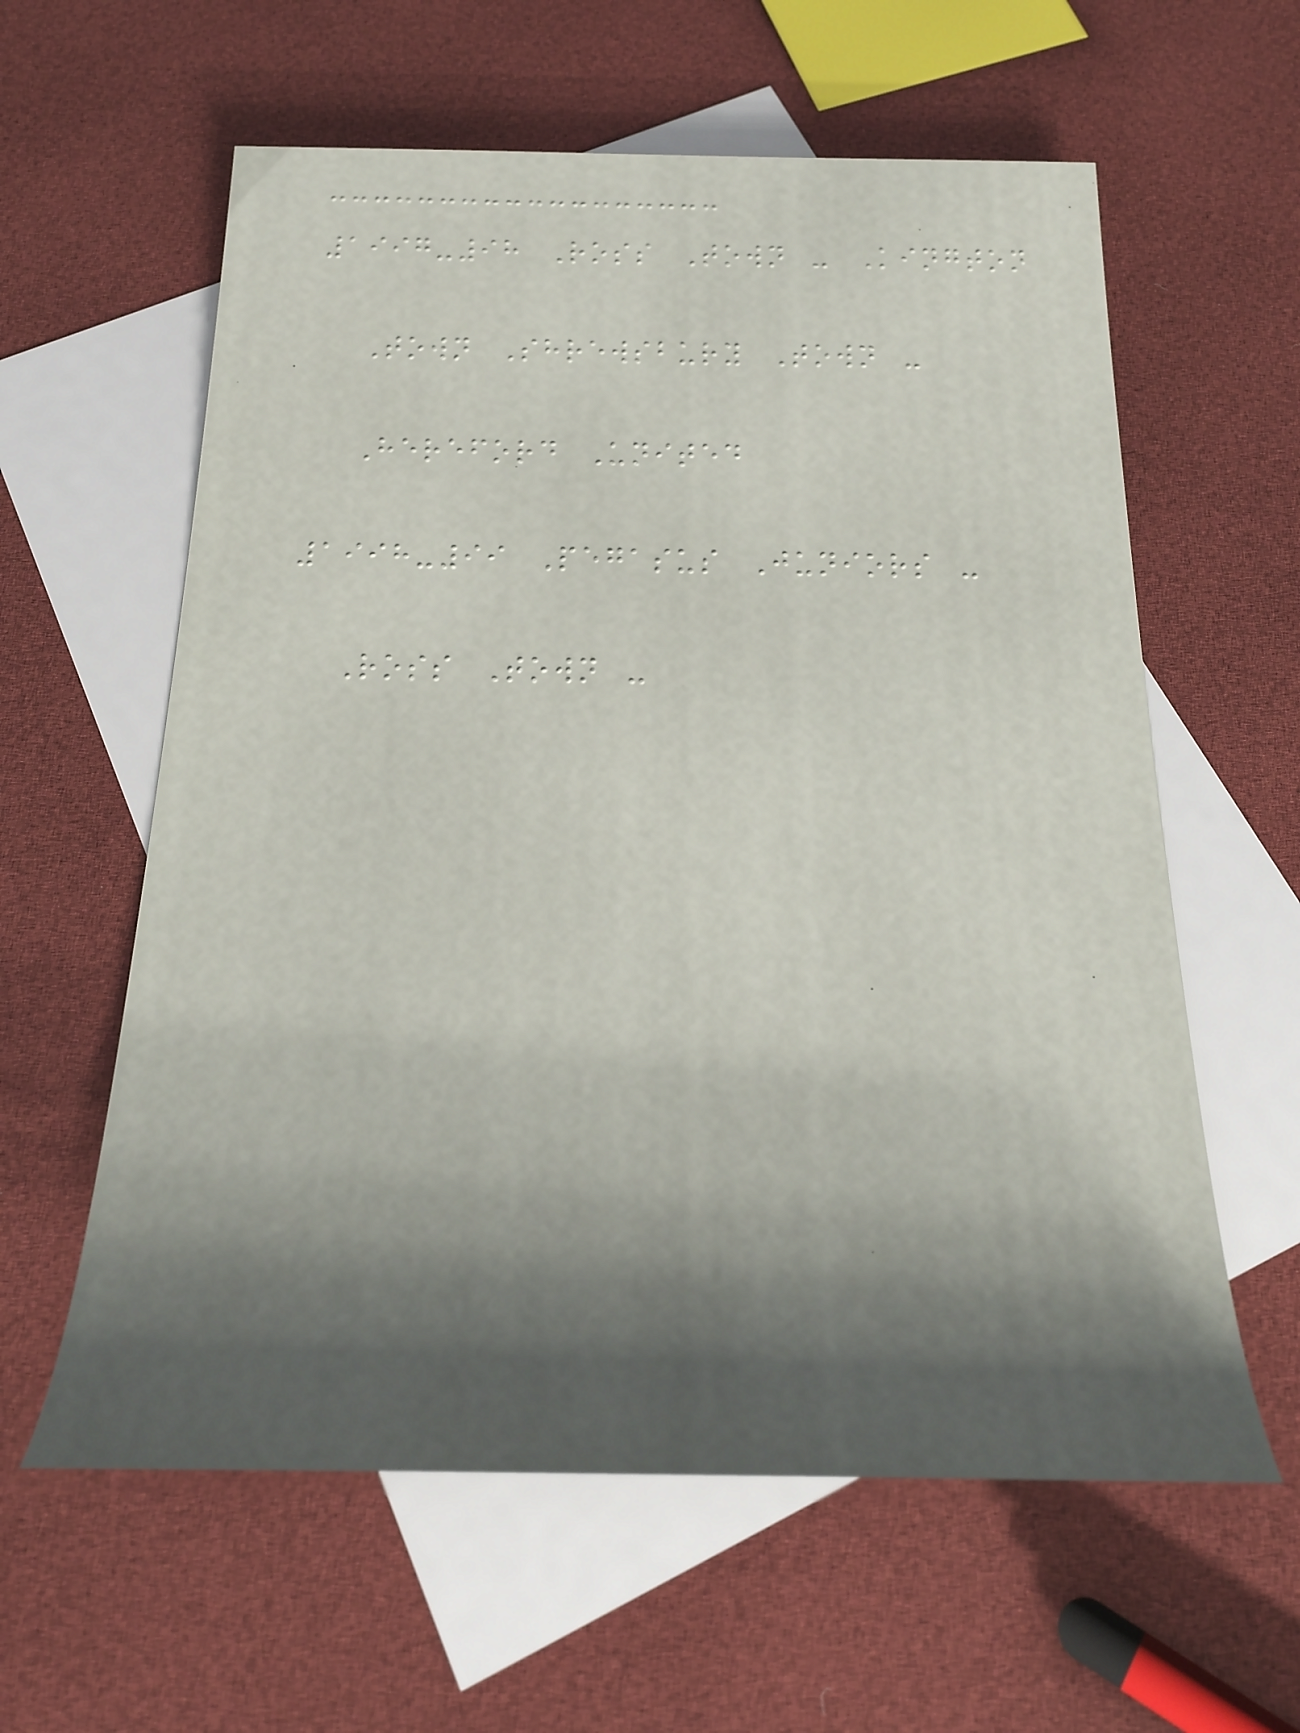1997-98 Ross Town - Kington
Town Shrewsbury Town -
Hereford United
1998-99 Pegasus Juniors -
Ross Town -
